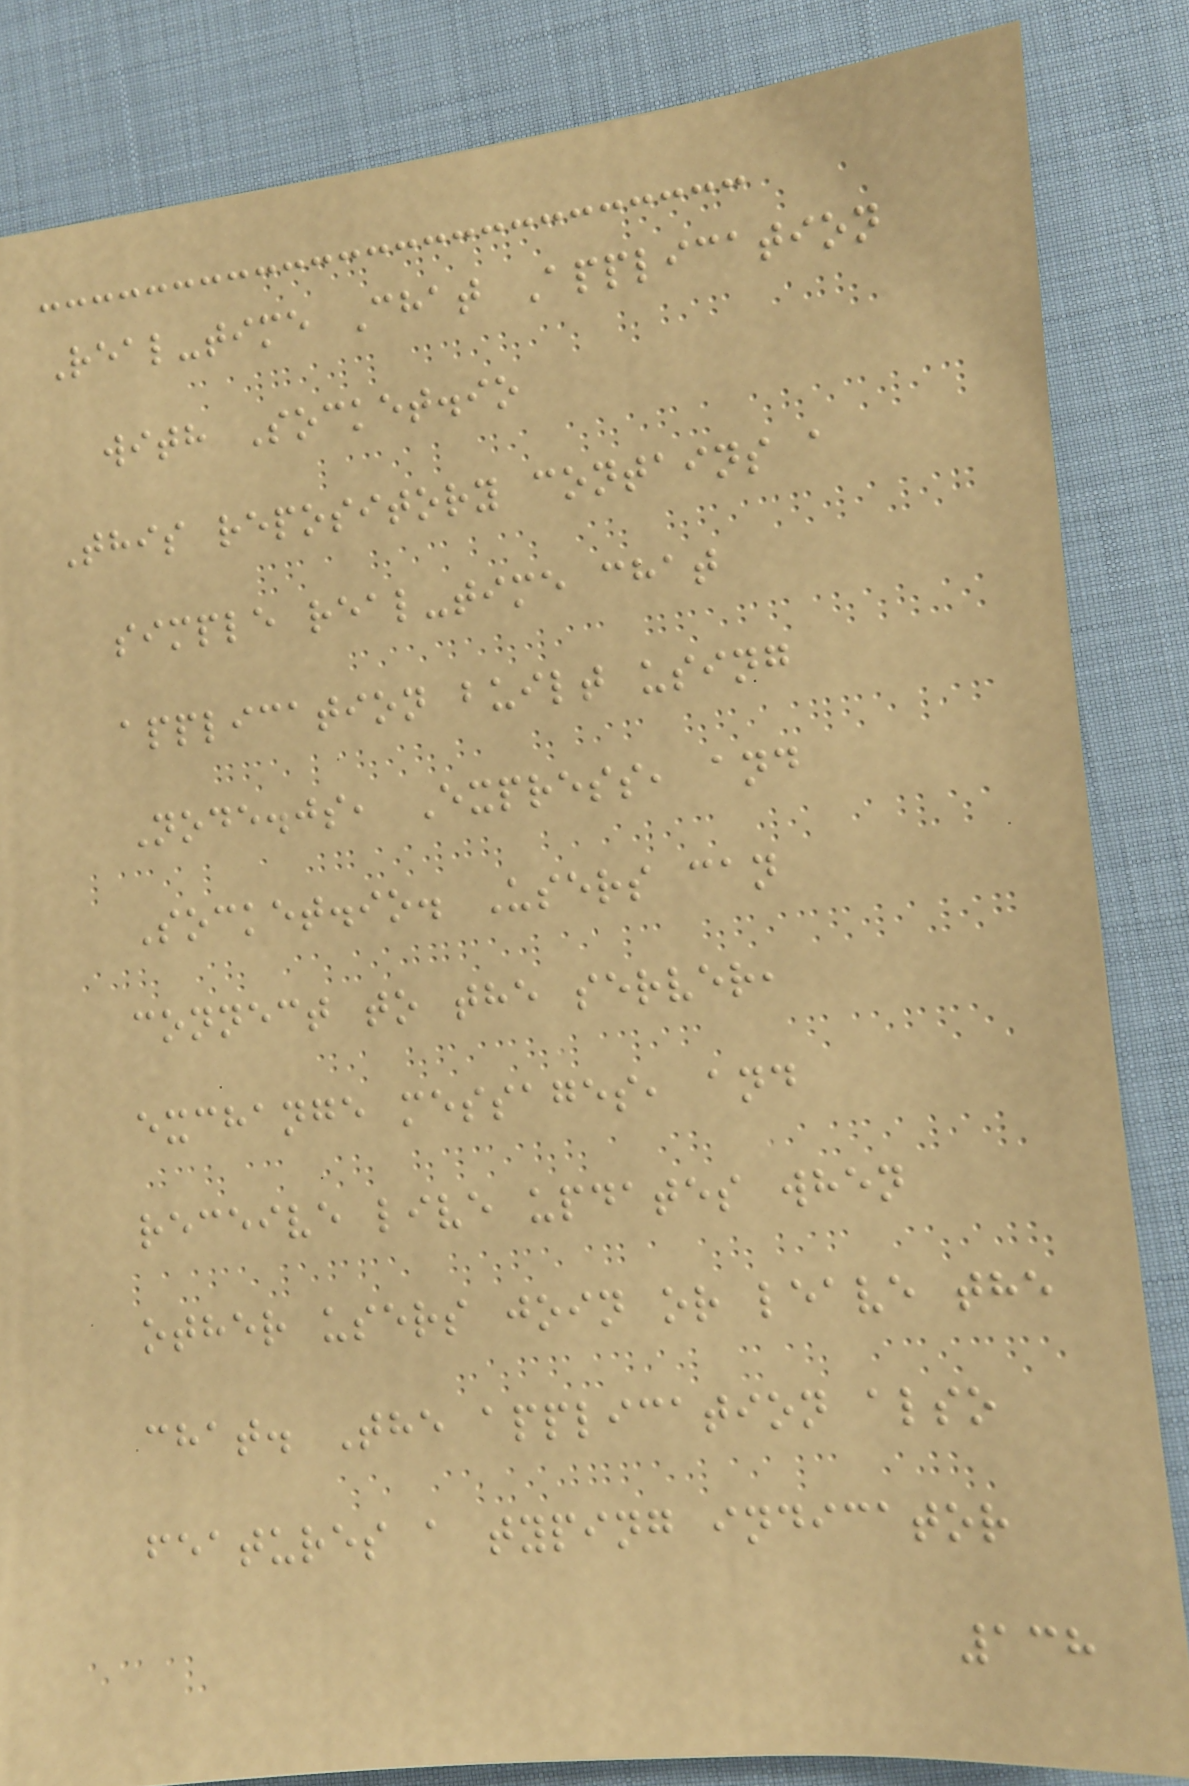Real-time Chat Application
with Socket.io
This repository contains a
simple real-time chat
application built using
Node.js, Express, and
Socket.io. Users can
connect to the server,
exchange messages, and
receive live updates when
other users join or leave the
chat. The application also
features a typing indicator
138
